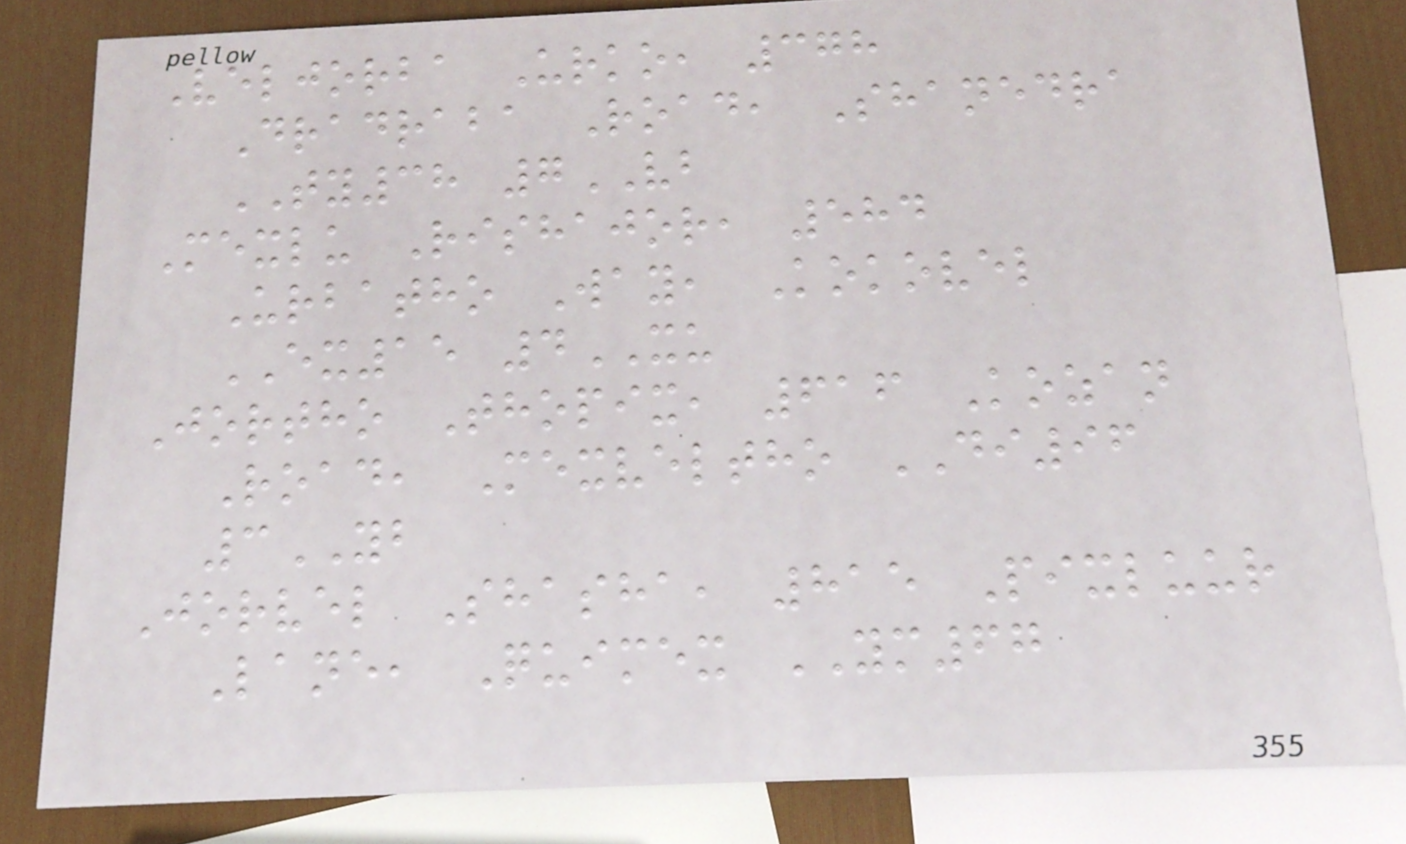Veljorba Urko, 378
Dradraba Road, Shanedra
TY38 7VB
Mexlu Rishajor, 584
Urbatho Way, Kokovel
EX15 4XU
Jortho Thopix, 616 Kozan
Road, Mexveltho DI96
3YB
Jorvel Shasha, 815 Pixluur
Lane, Quimex YM67
